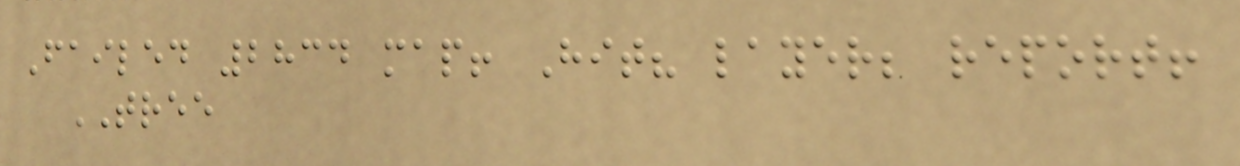Failed 2834 map! Hit? layer; report!
TREE
